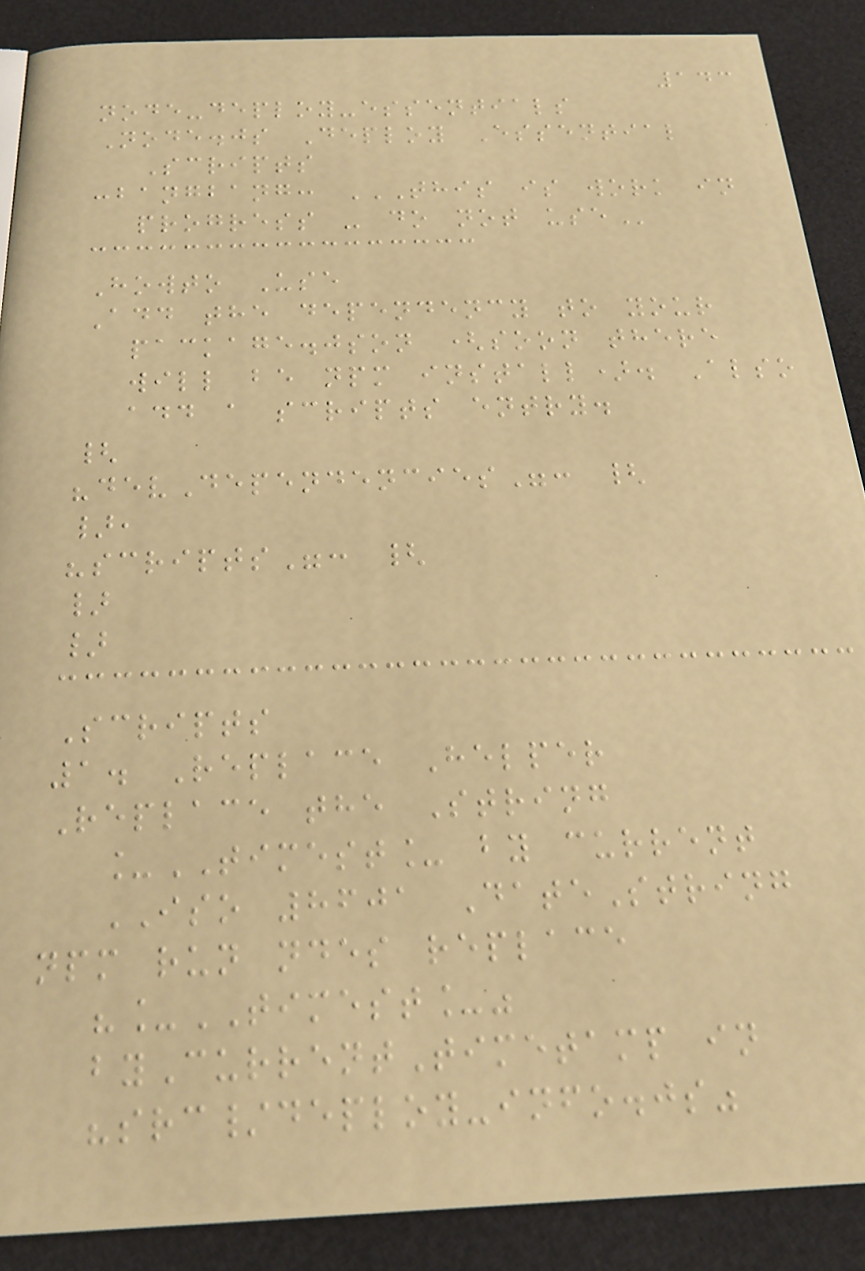143
node-deploy-essentials
Node.js Deploy Essential
Scripts
:bangbang: THIS IS WORK IN
PROGRESS - DO NOT USE
Howto Use
Add the dependency to your
package.json (soon there
will be npm install). Also
add a scripts entry.
{
"devDependencies": {
},
"scripts": {
}
}
Scripts
1. Replace Helper
Replace the String
_TIMEST_ by current
ISO 8601 DateString
npm run ndes replace
"_TIMEST_"
byCurrentTimetamp in
"src/deploy-info.js"
